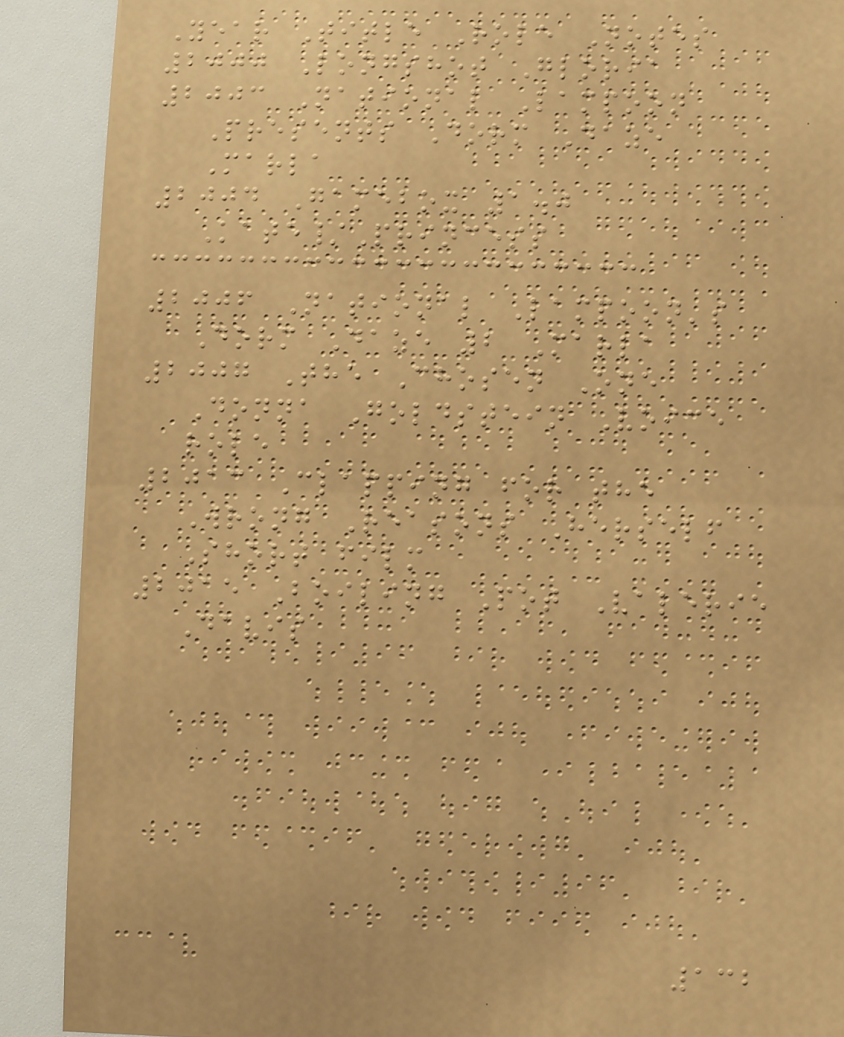Year Title Role Notes
2000 Longshot Gloria
2003 National Lampoon
Presents Dorm Daze
Marla
2004 Gamebox 1.0
Kate/Princess
2006 National Lampoon's
Dorm Daze 2 Marla
2007 The Chosen One
Donna Goldstein Voice
role
2013 Clapping for the
Wrong Reasons Herself
Short film
2015 Boiling Pot Valerie
Davis
132
